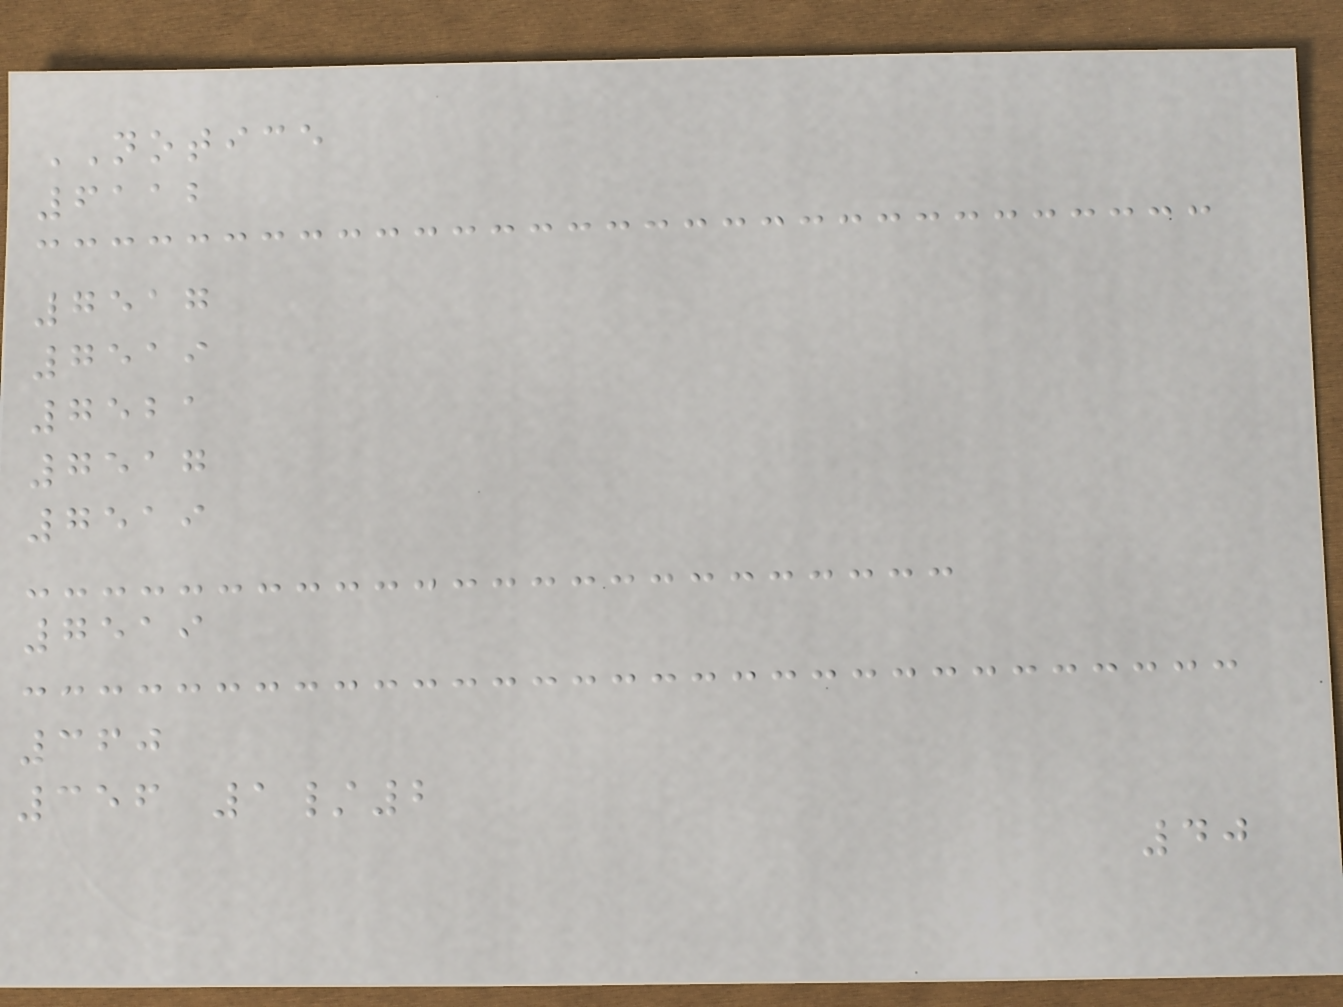NOTICE
6112
7517
7519
7521
7517
7519
7519
360
356 1/2
40
